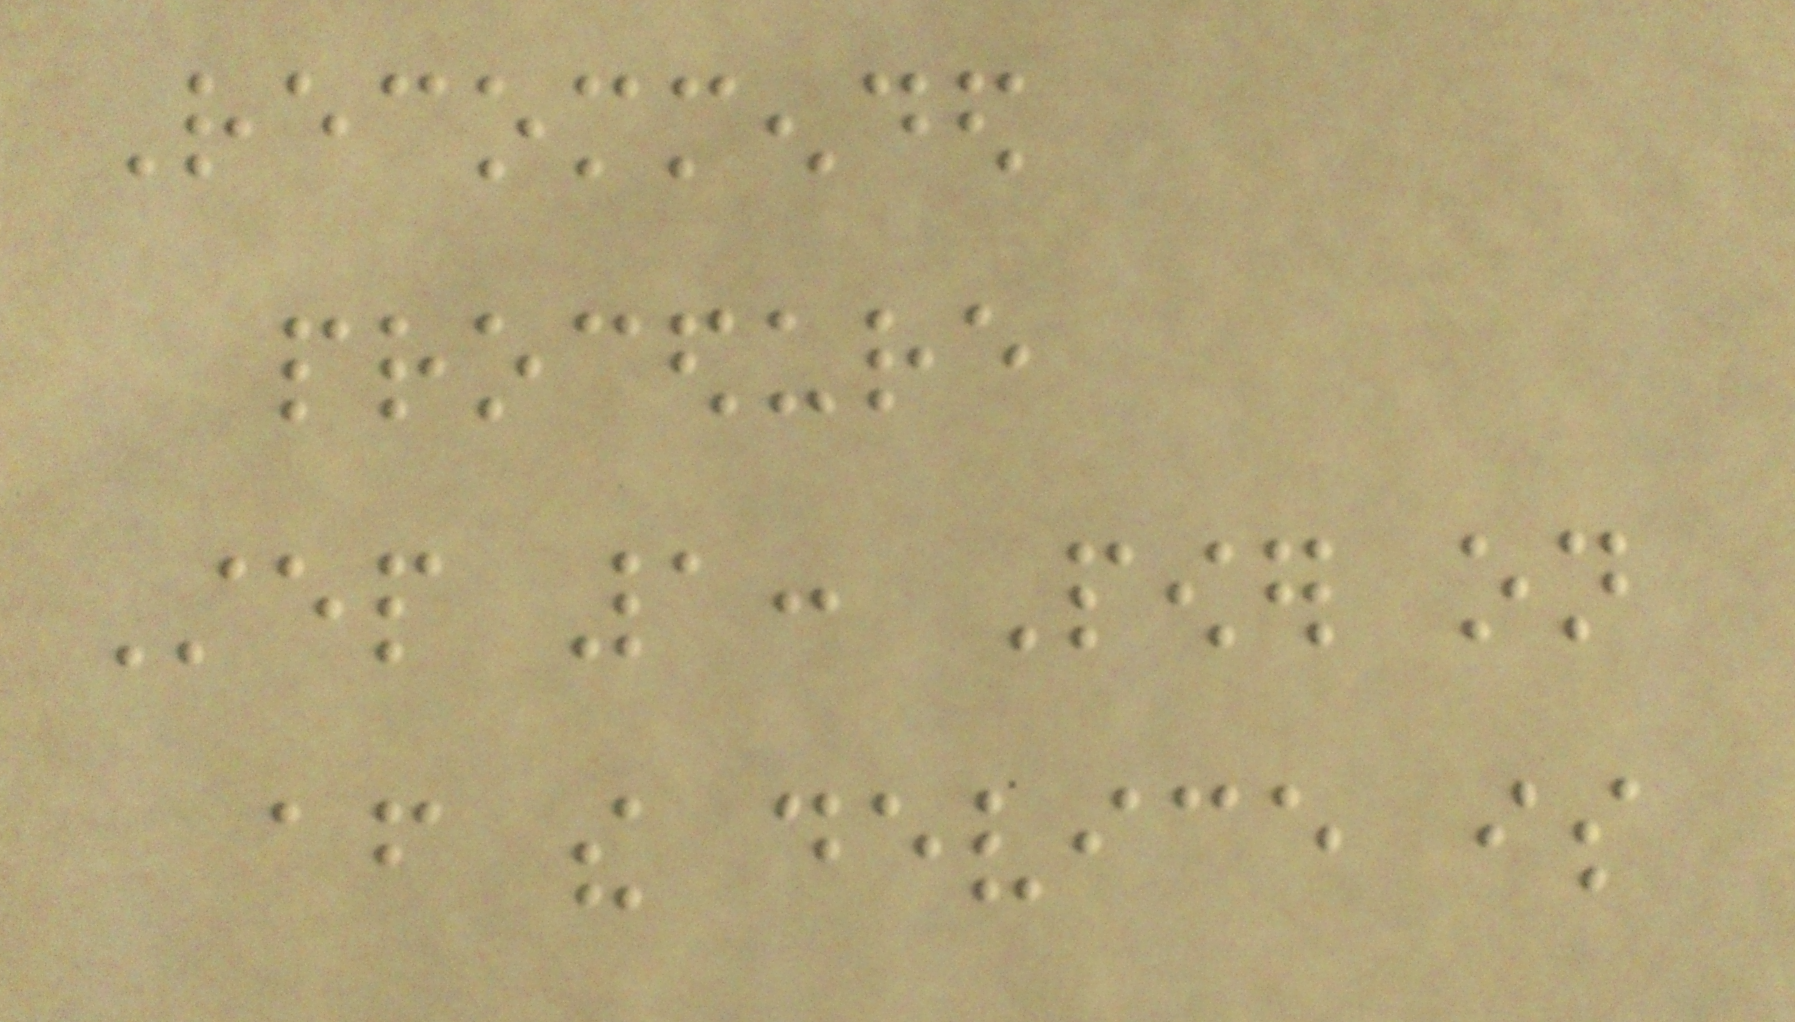Recommended
procedure
Step 1: Power on
after the device is
